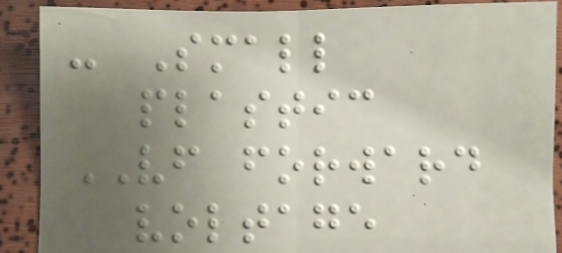- Small
plastic
VF forward
voltage
